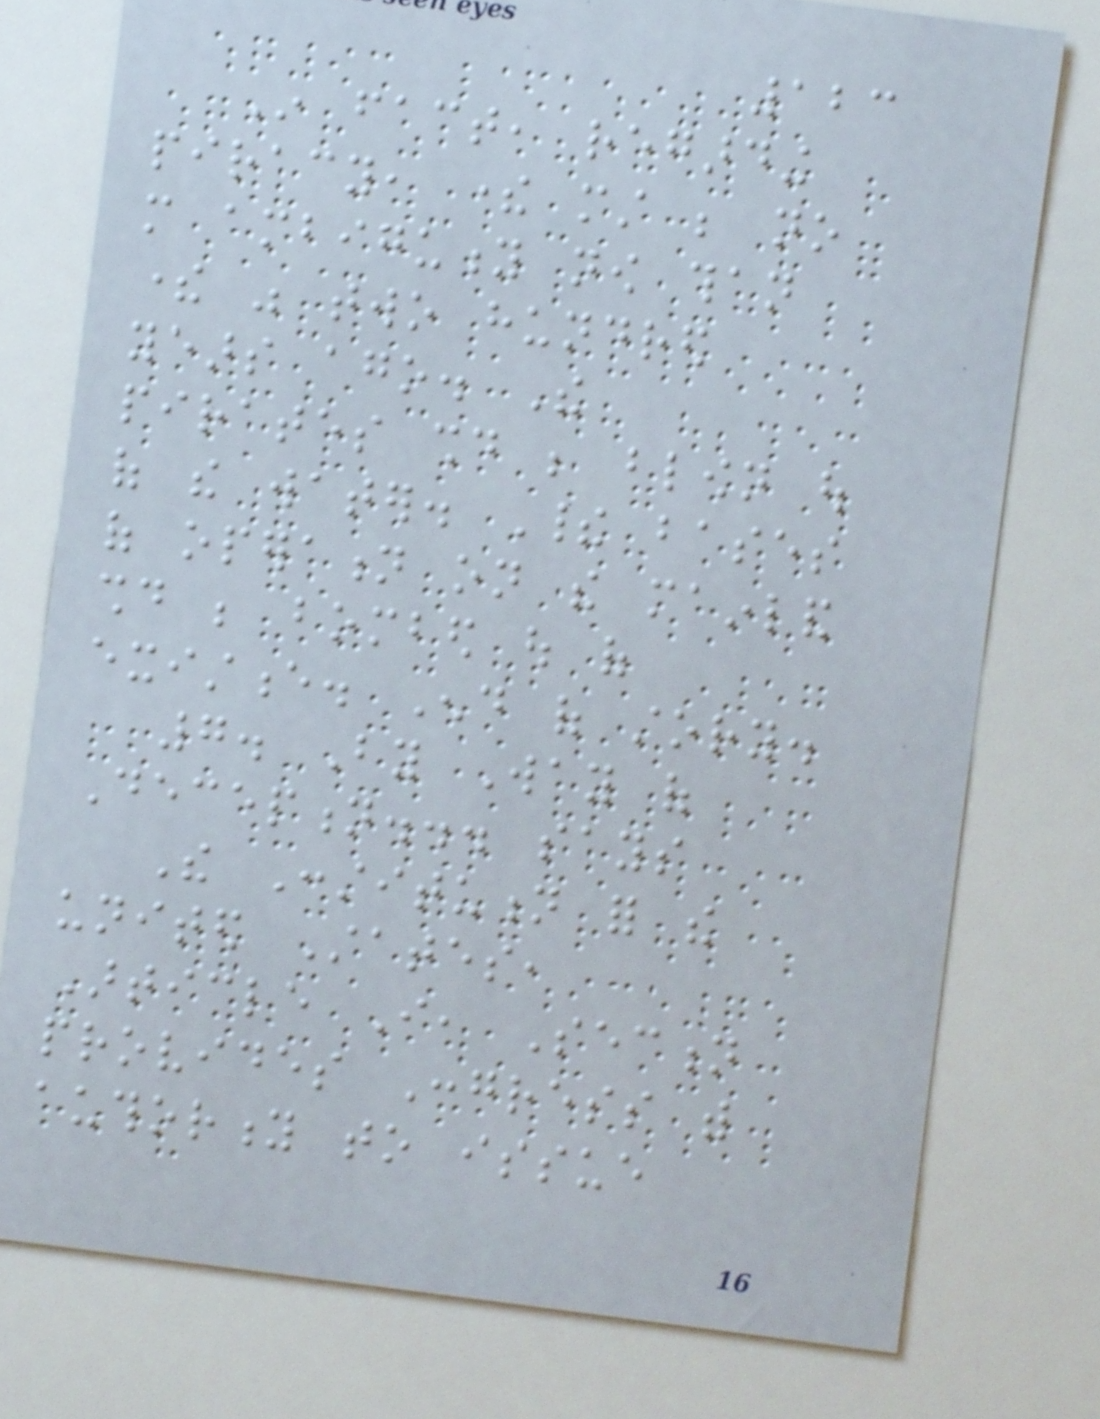123
In fact, regarding
piracy, there must be no
more ambiguity now than
there was two hundred
years ago. The
pirates should be blown out
of the water. Their bases
of operation on the mainland
should be bombed out of
existence. End of story.
7. By Way of
Deception... says
The Constitution for the
united States,
Article I, Section
provides Congress with
authority to issue
